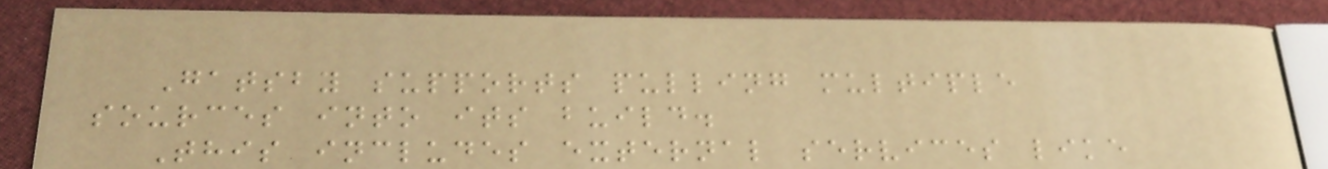Gatsby supports pulling multiple
sources into its build.
This includes external services like
